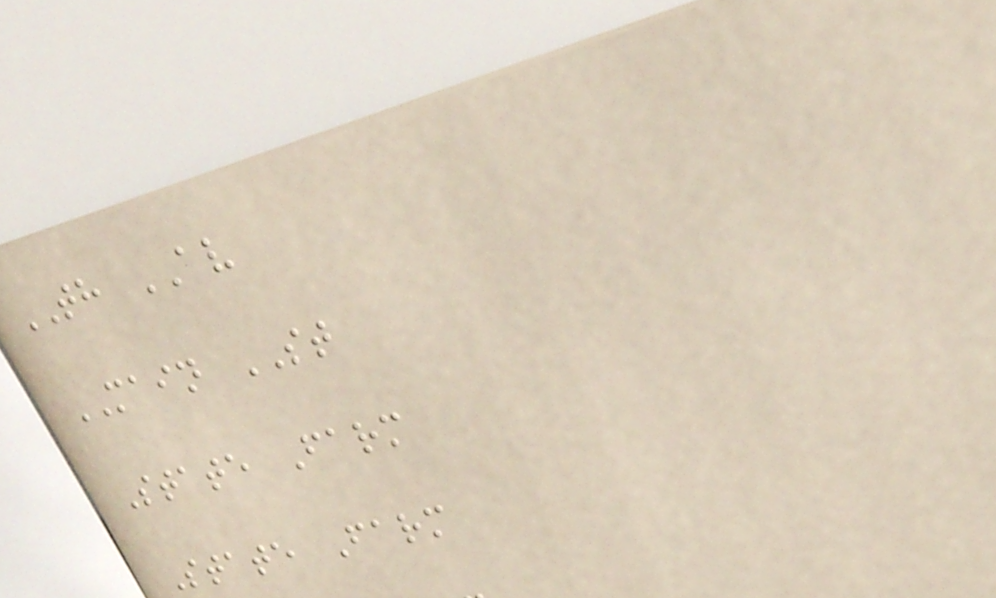TH AV
MAIN ST
State Farm
State Farm
